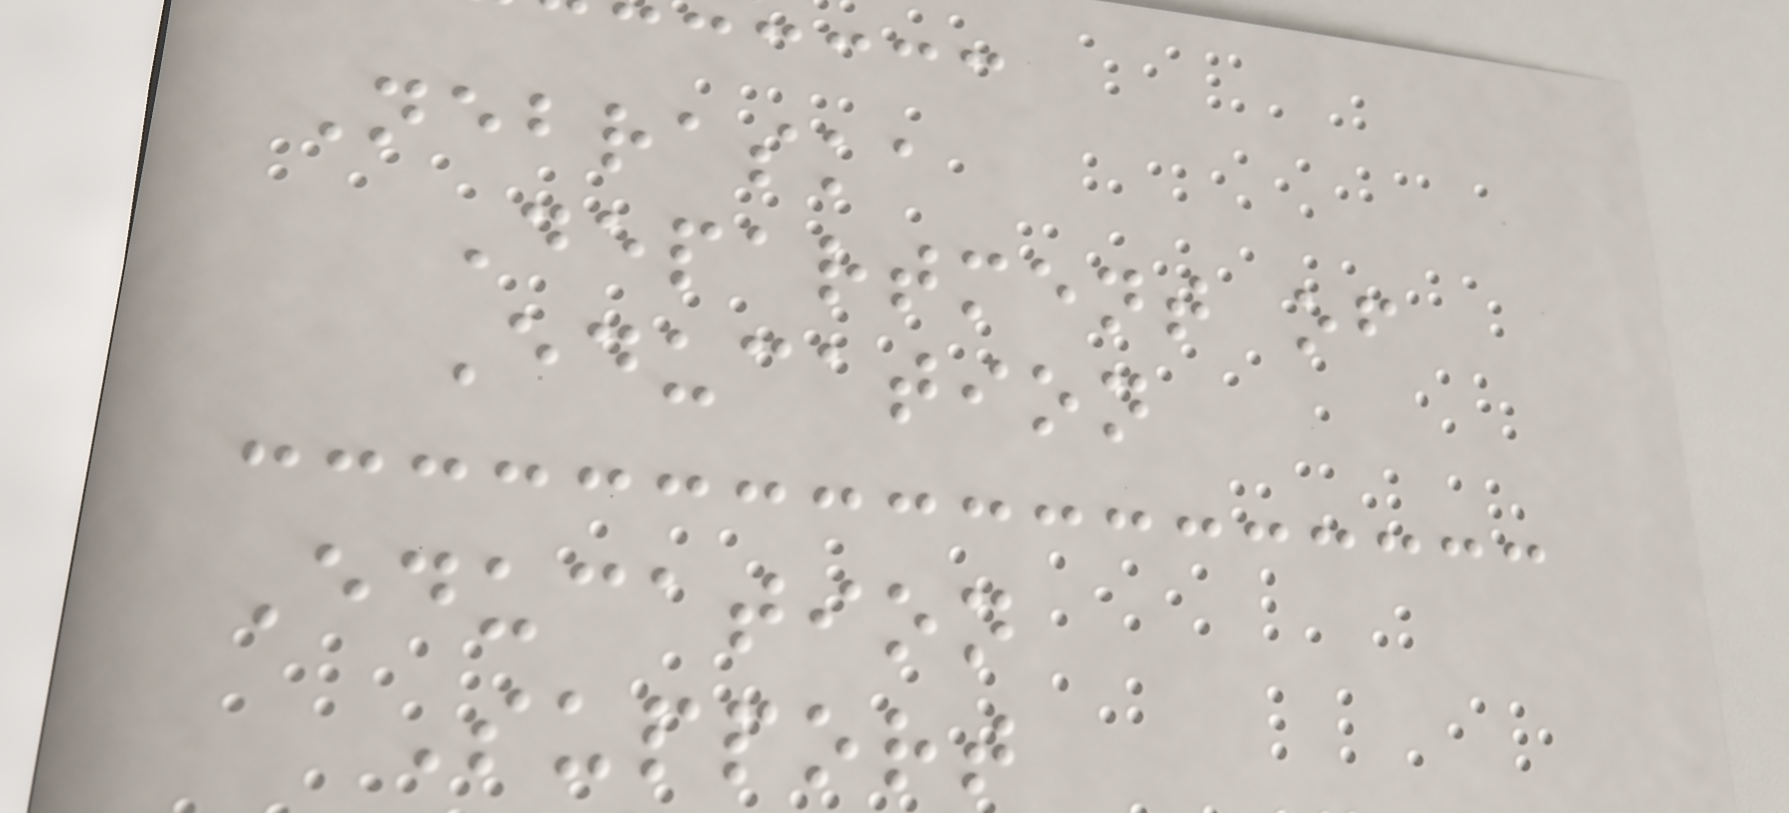Nebraska
Department of
Education
Education
Support
